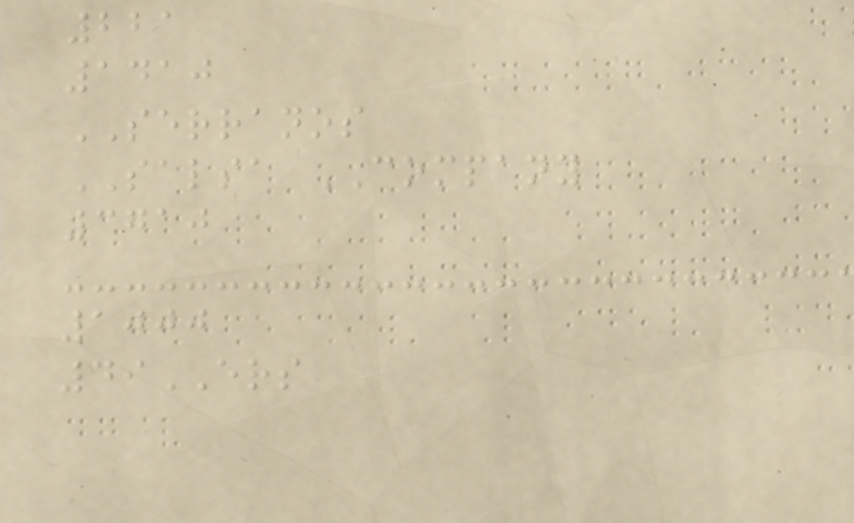221
1410
SERRANOS
SALSA COMPANY
3710
1000
49ERS
